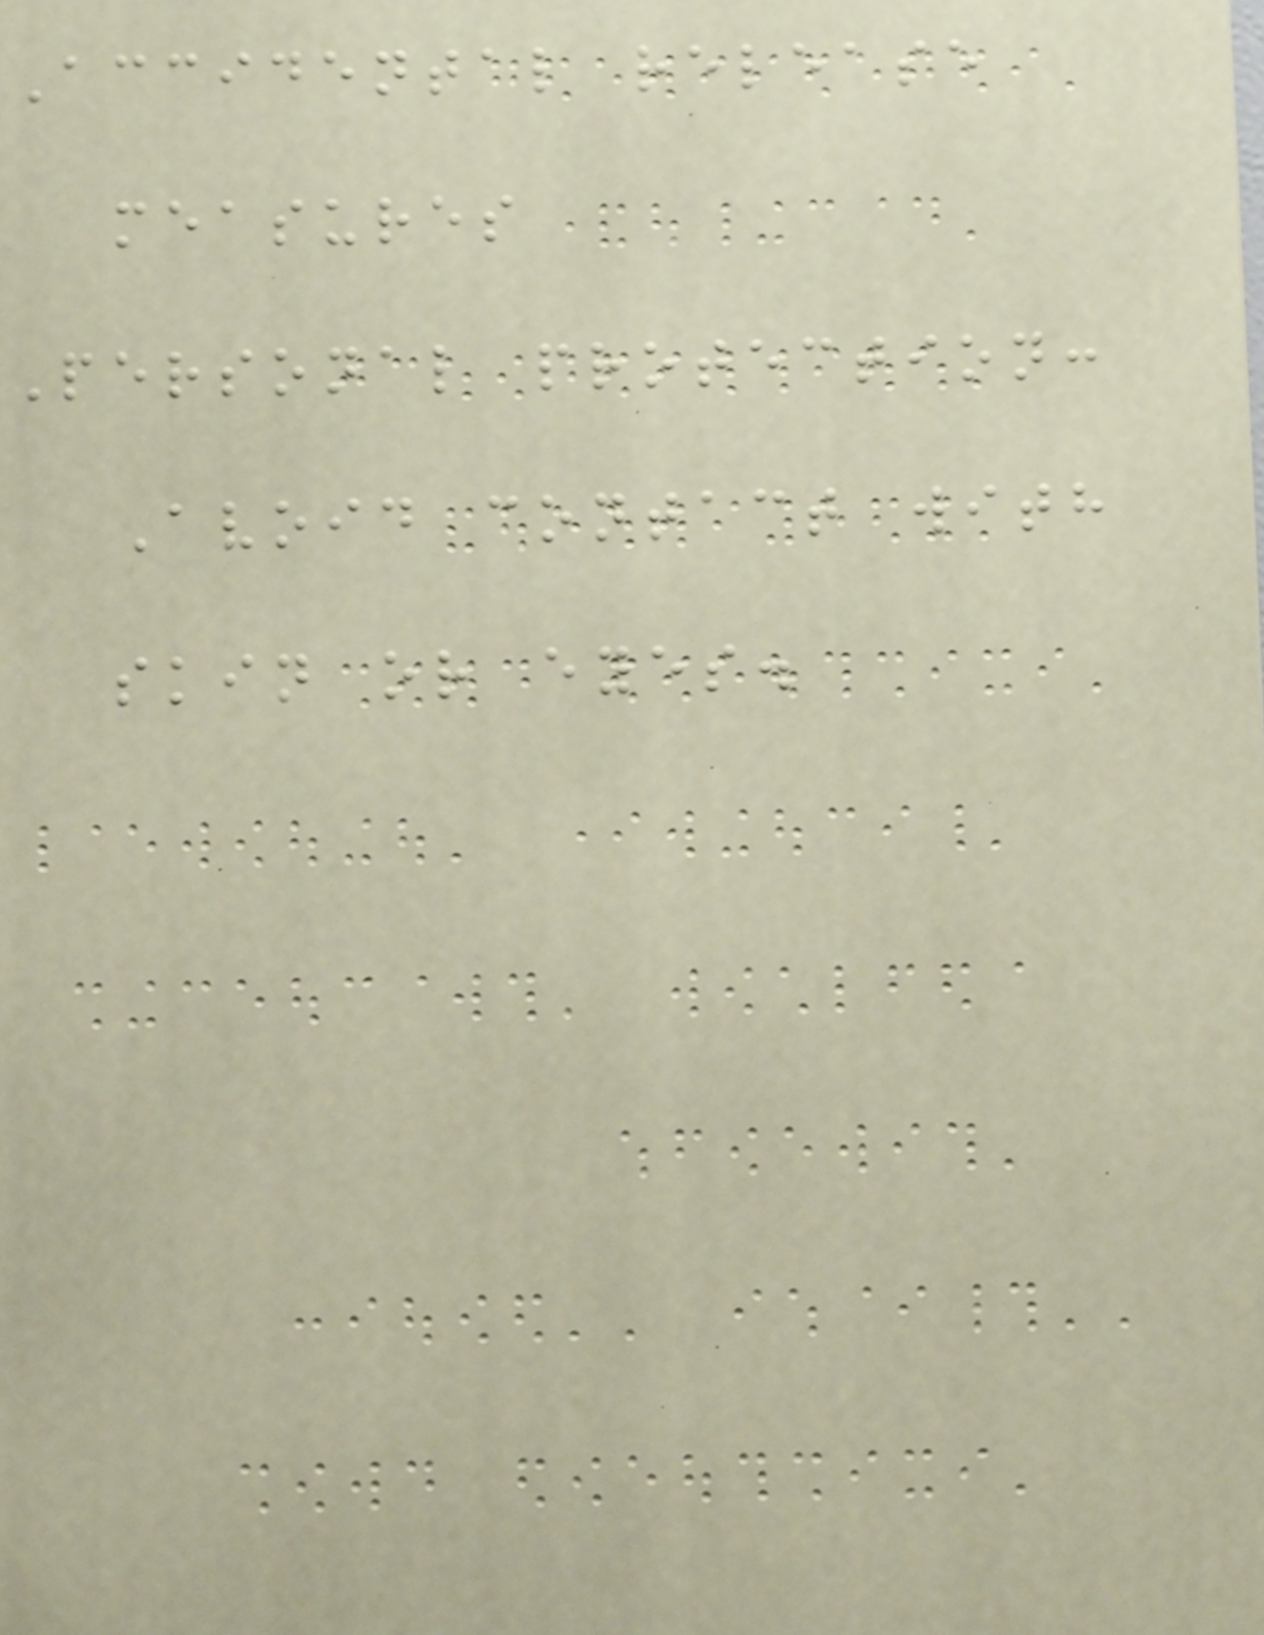Accidental release
measures
Personal protection:
Avoid contact with
skin or eyes.
